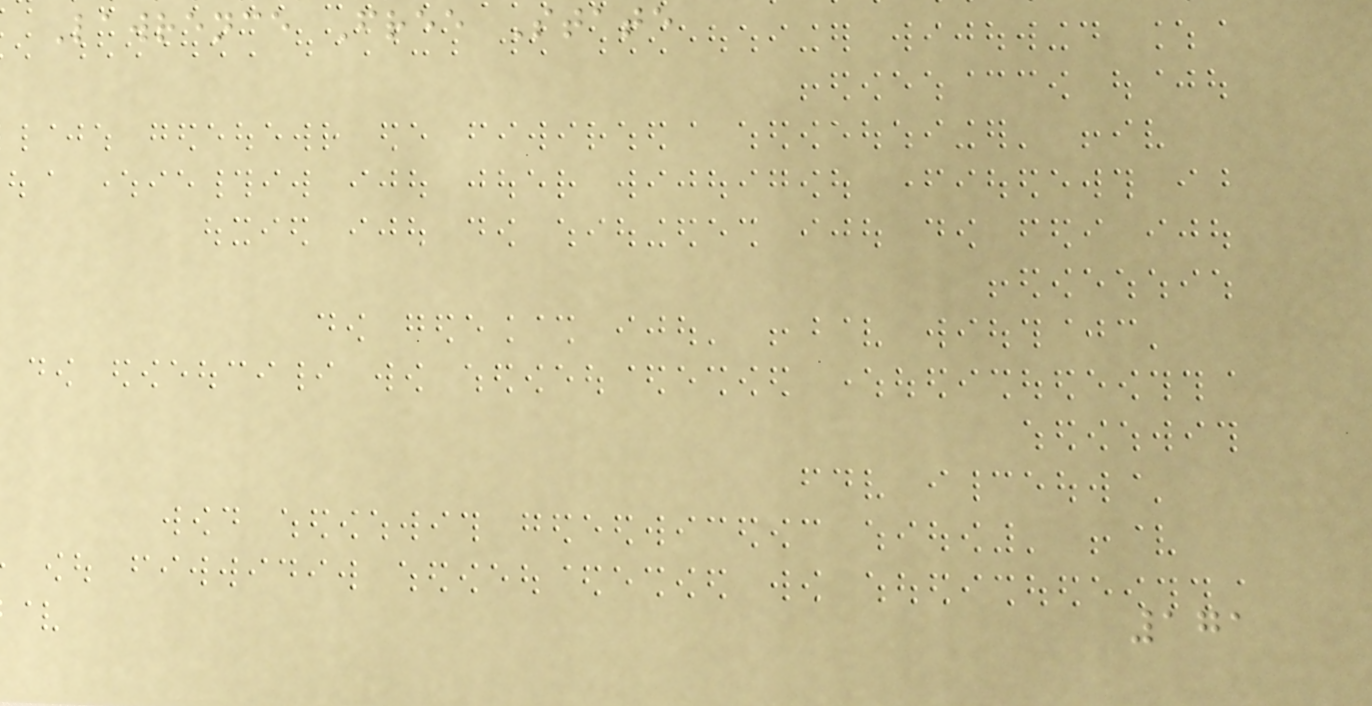Lawrence Free State
171
